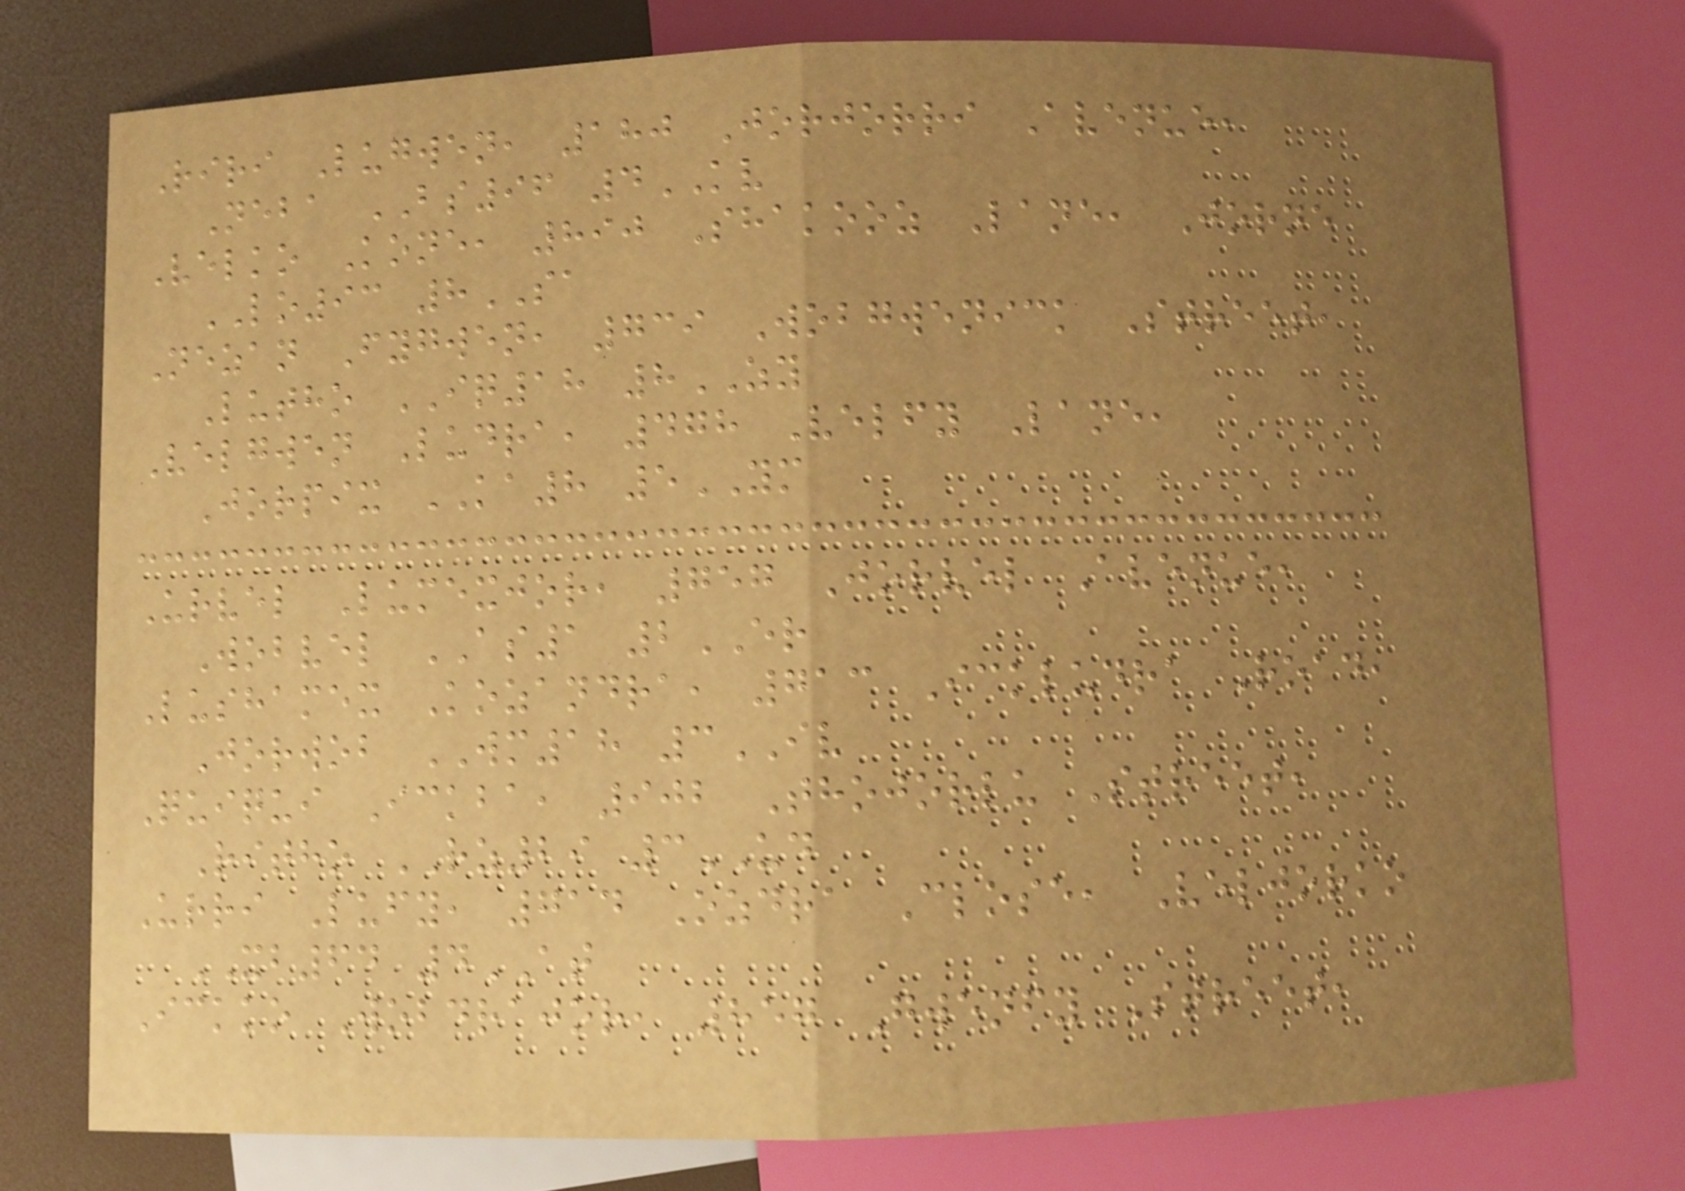Riri Lugwen, 180 Jorjorri Avenue,
Neba BS96 4KV
Velko Kone, 890 Shakooz Lane, Jorne
LO93 8SA
Nezan Fygwen, 739 Wobgwenick Street,
Lutho IQ18 8ZY
Velgwen Ludra, 478 Velfy Lane,
Jorpix KA8 5YM
Urvel Lumexjor, 757 Jorvel Avenue,
Wobvel AS1 2ER
Lushamex Kozandra, 713 Ickludra Road,
Jorwob WM18 3IV
Quiqui Ickba, 902 Thojorlu Street,
Ritho RZ29 3UD
Urri Lufy, 714 Ozdra Close, Veljorko
XB64 4AT
Ickko Wobdrajor, 857 Gwenfy Street,
